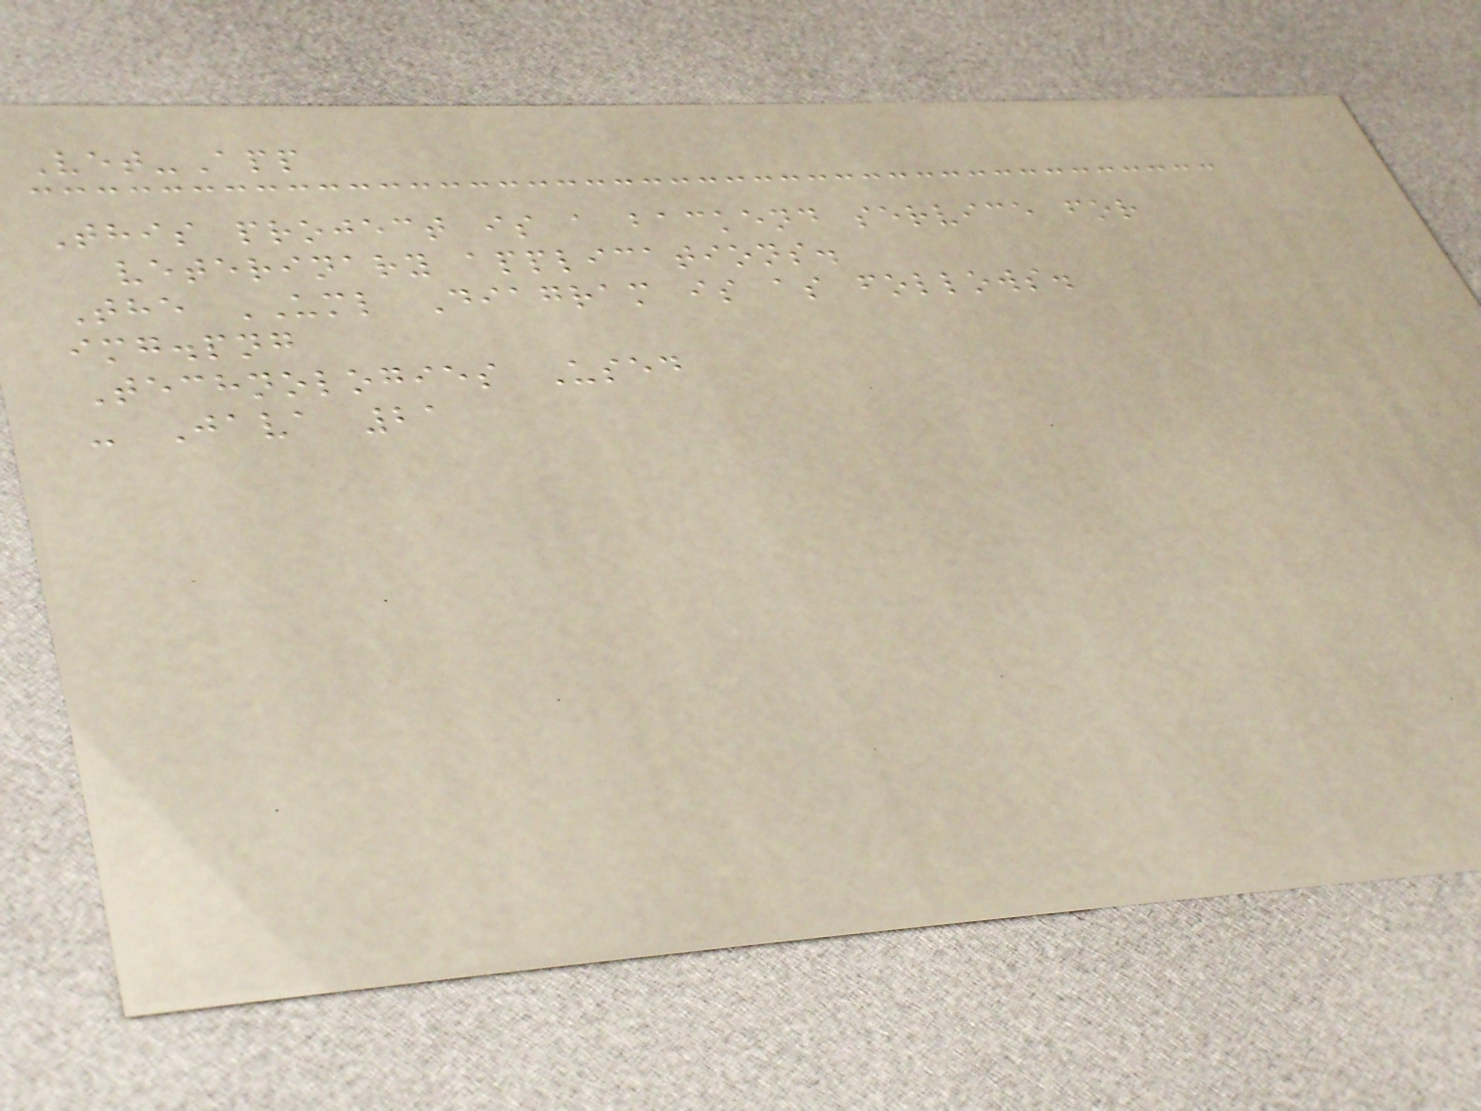Vet-App
This project is a backend service for
veterinary applications.
The UML Diagram is as follows.
img.png
Technologies Used
- Java 21
